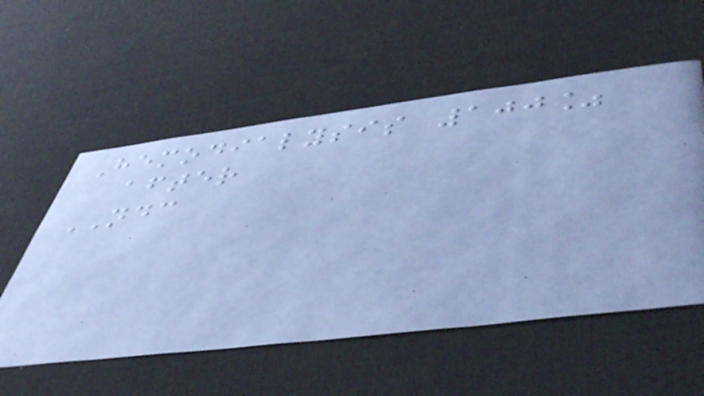Hemodialysis 100%
after
NDC
